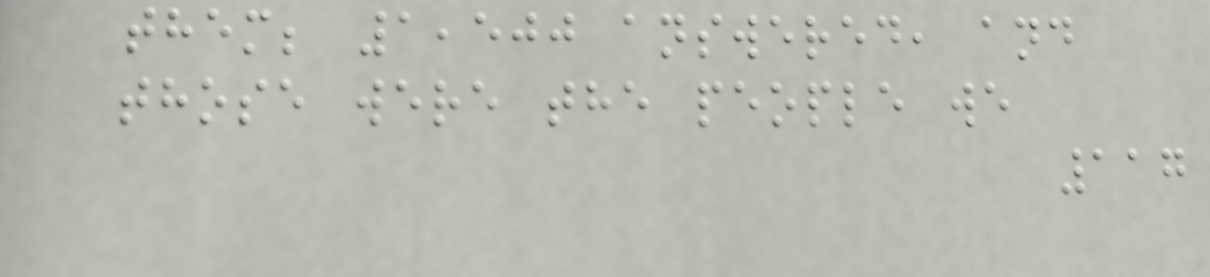them; 1,500 answered, and
those were the people we
117
